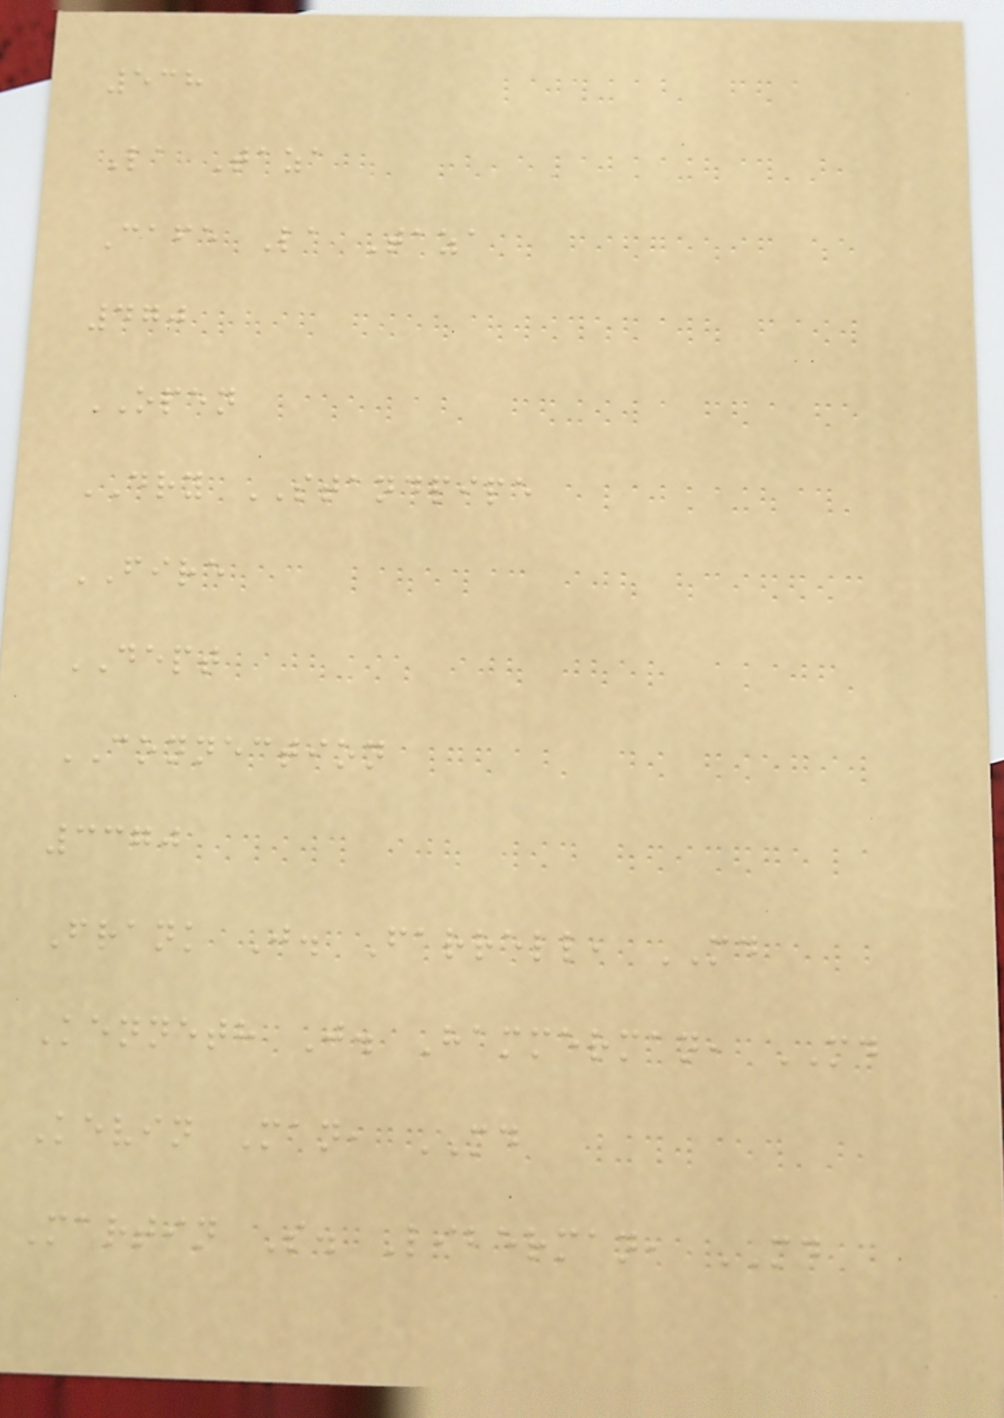538
La Taza
Cafe La Taza
470
OPEN
DRY STANDPIPE
FIRE
DEPT
CONNECTION
3370
Frank J. Farrell, MD
Kenneth J. Hammerman, MD
Kevin Man, MD
Martin S. Liberman, MD
